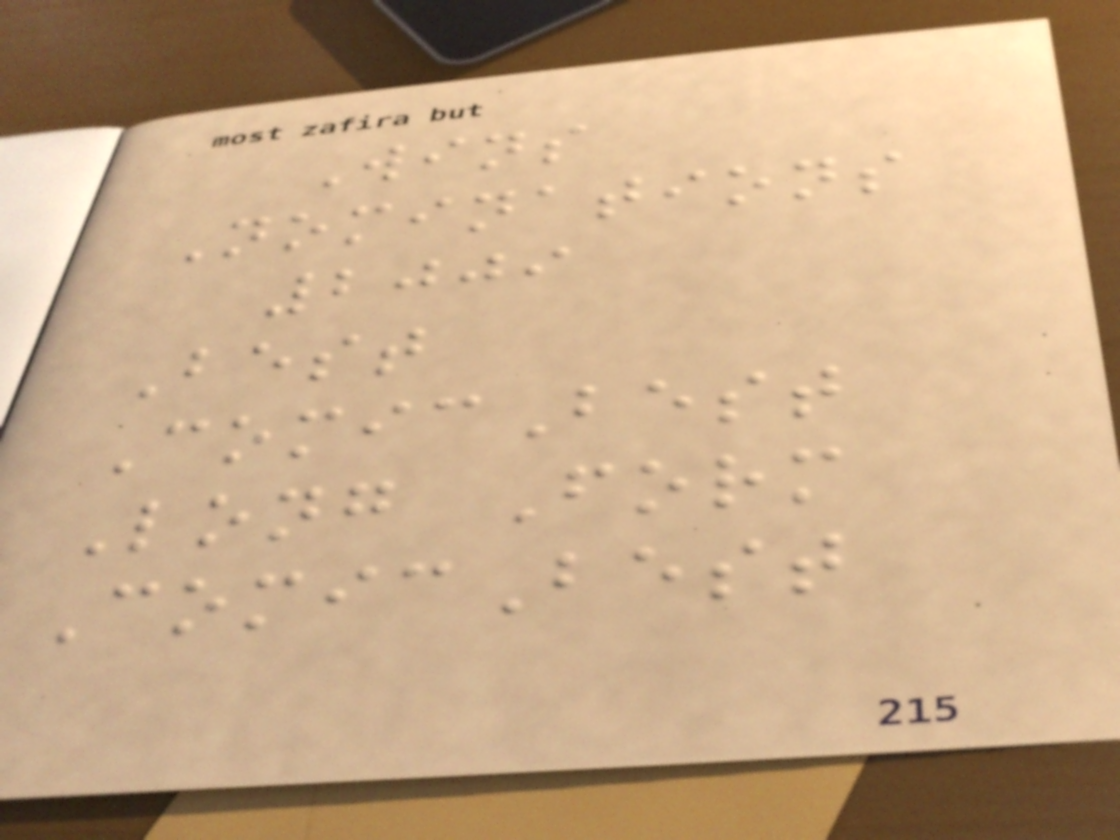Wins
Nominations
2009
Best
ComicBest
Long Form
ComicBest
